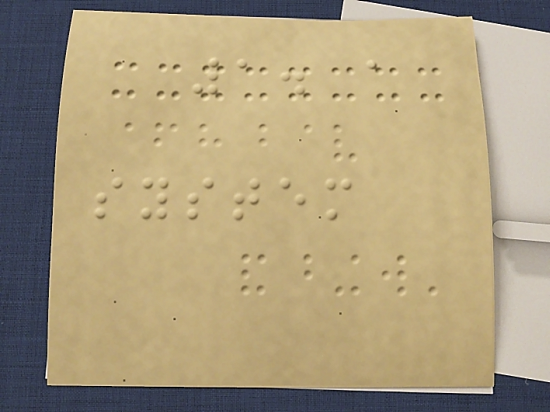1. a
system
